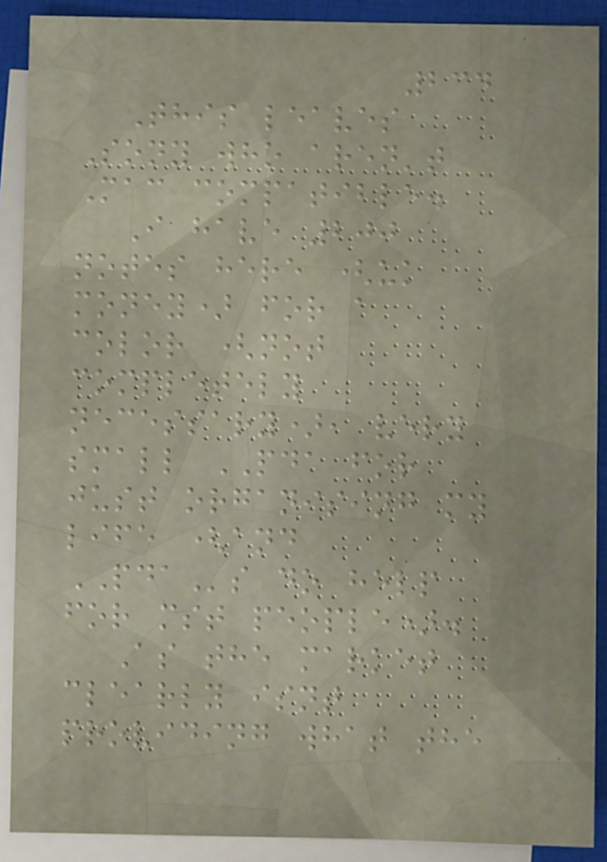234
This leaves
Sony who aren't
Mac compatible.
I have 200
notes here (uk
money) for a
color (not
completely
necessary), very
small PDA for
just organising my
life (and
PDAs do help
for mst people).
As the market
clearly isnt
providing what the
